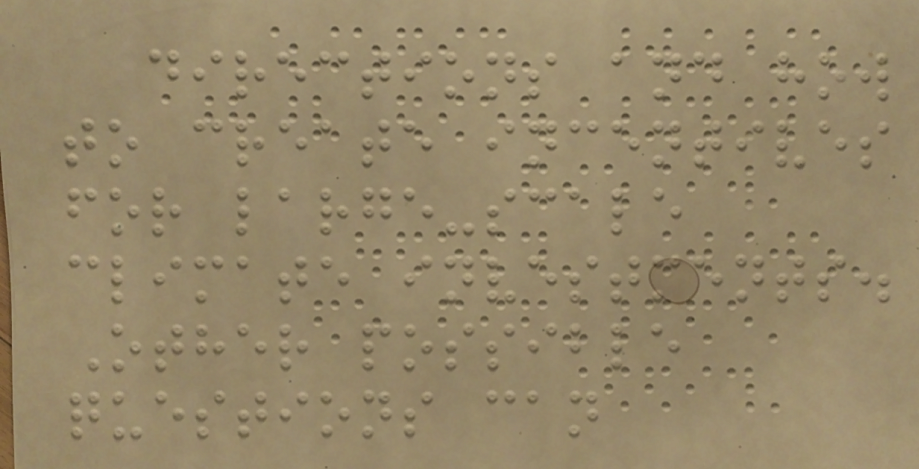directions and how
to create incentives
for large-scale
climate investments.
Other possible
questions can
